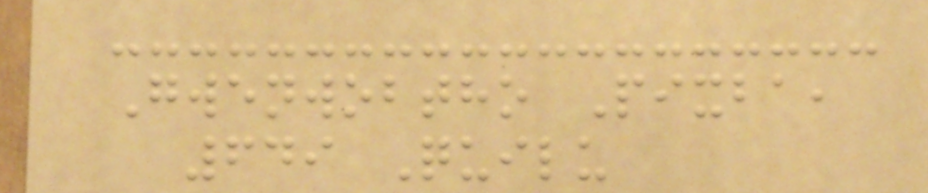Gwenwobtho Pixba,
649 Quilu
